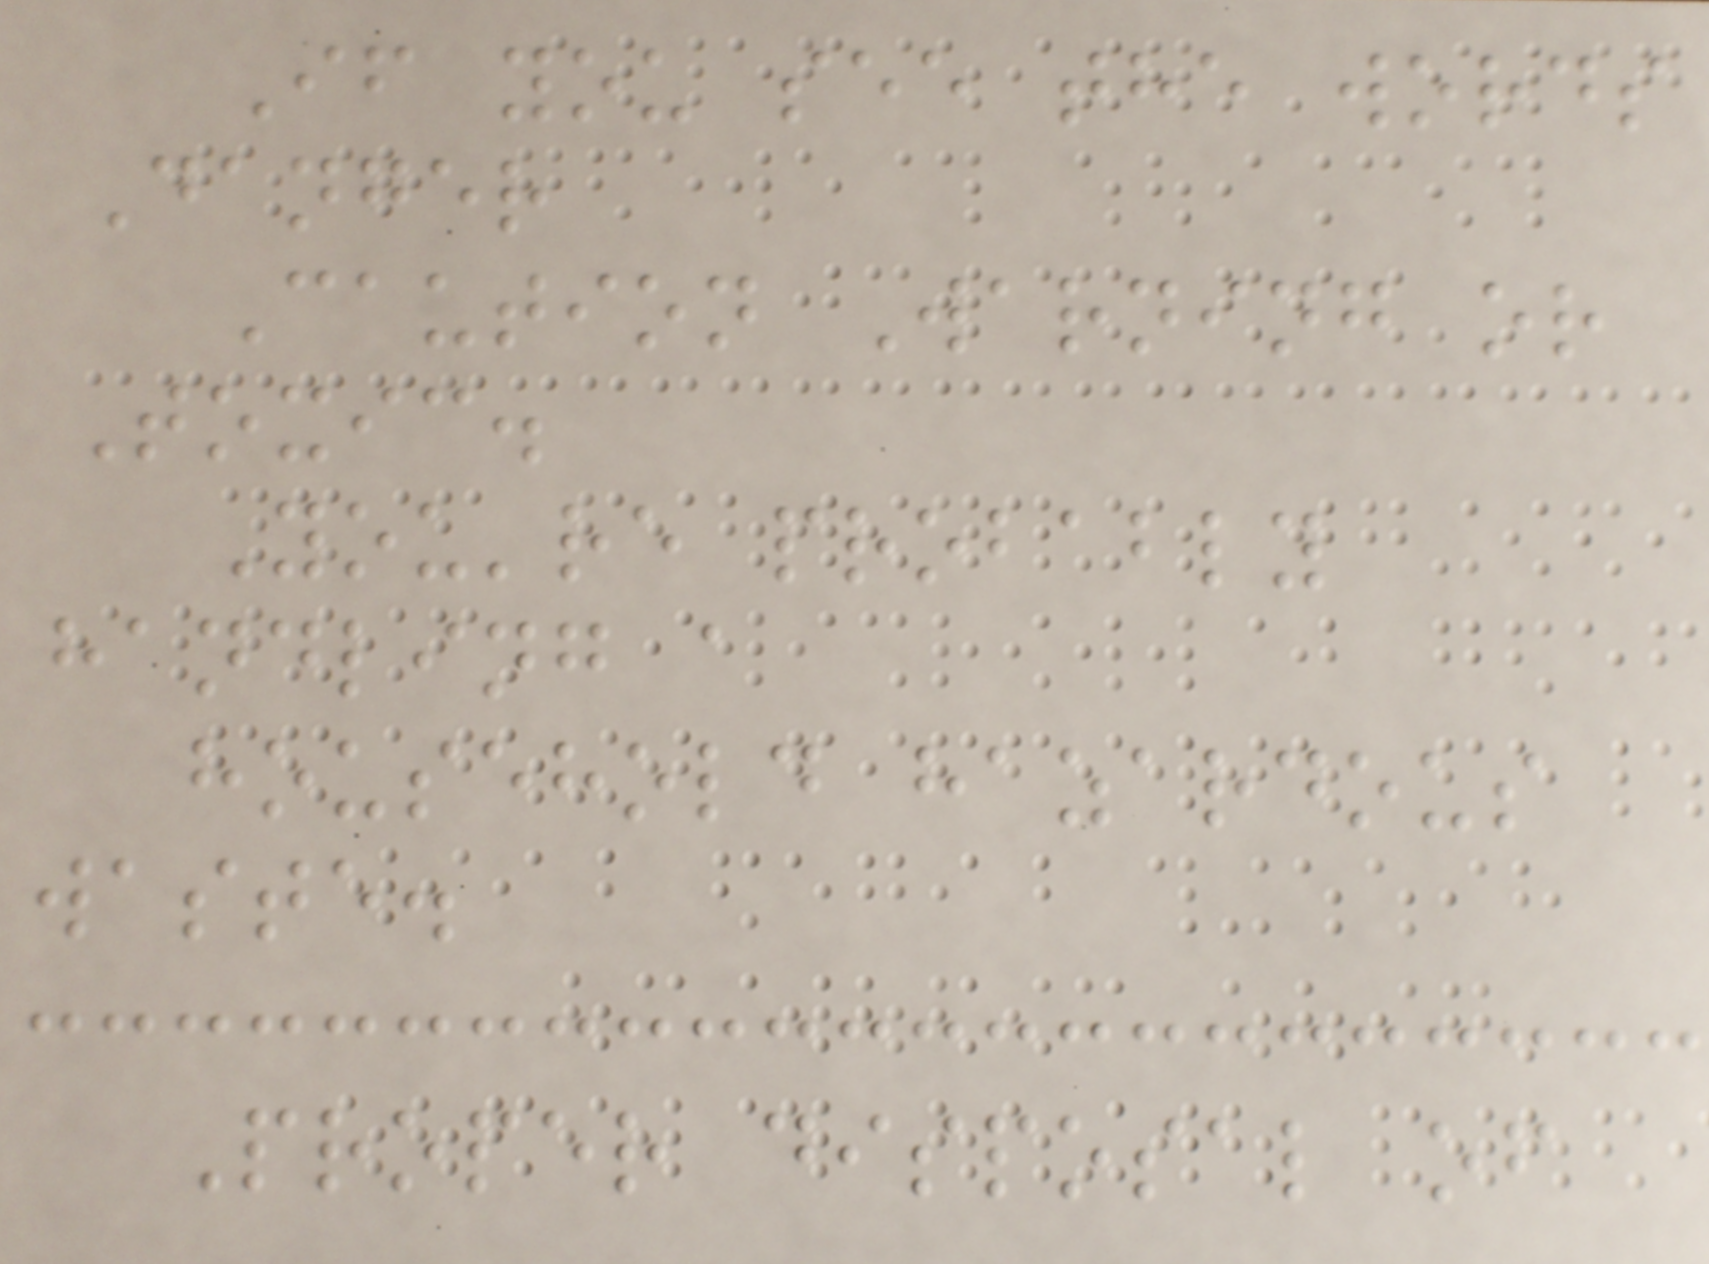If you see the words
Danger
Caution Warning or
Toxic.
You're probably
handling a
household hazardous
waste.
Proper disposal of
